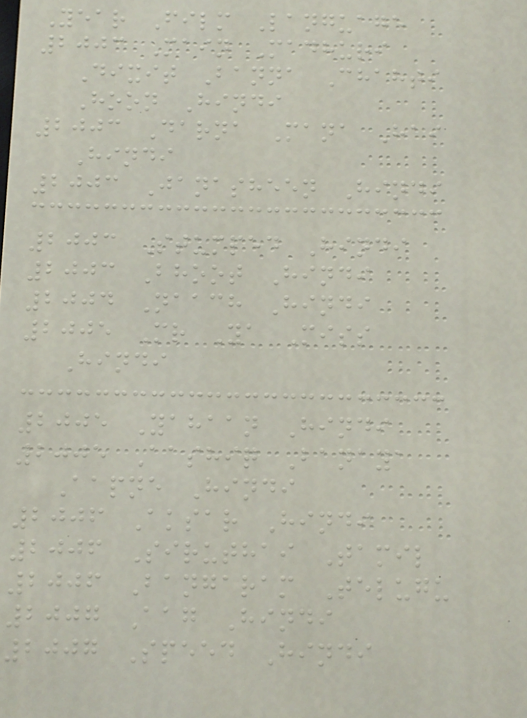Year Film Language
2003 Main Madhuri
Dixit Banna Chahti
Hoon Hindi
2003 Darna Mana Hai
Hindi
2003 Janasheen Hindi
2003 Stumped Hindi
2003 Bhoot Hindi
2004 Naach Hindi
2005 Mr Ya Miss
Hindi
2005 Yahaan Hindi
2005 Aashiq Banaya
Aapne Hindi
2006 Aksar Hindi
2006 Siruthai Tamil
2006 Bangaram Telugu
2007 Aag Hindi
2007 Speed Hindi
